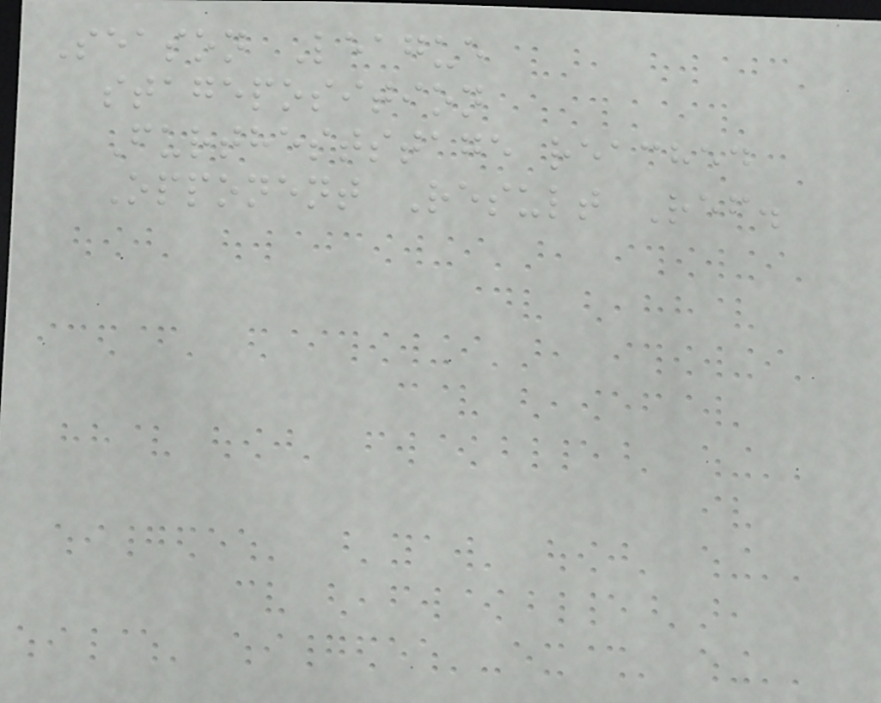Season League
stageposition
Furtheststage reached
Opponent Result Ref.
